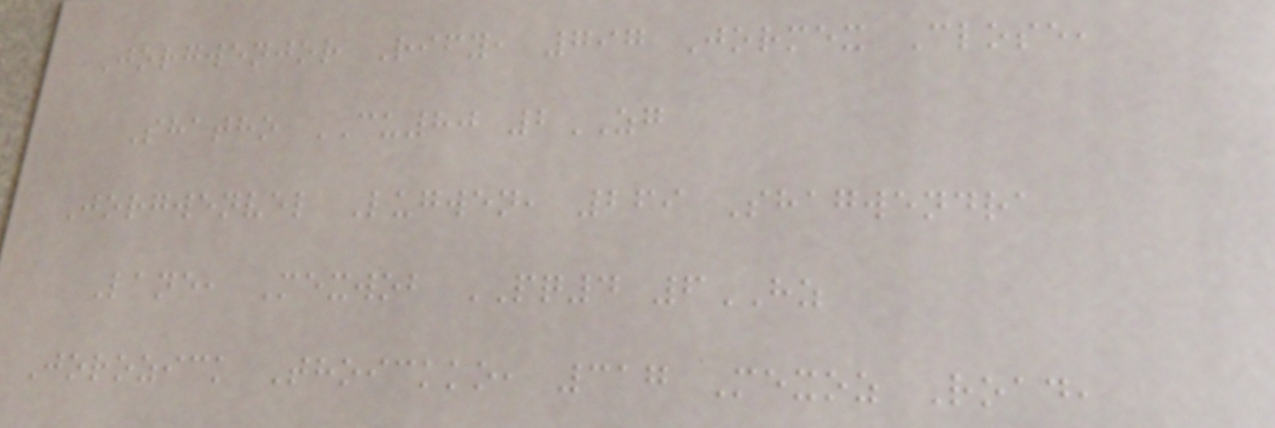Jorgwenjor Rify, 797 Jormex Close,
Shatho CU80 2ZG
Jorgwenvel Lugwen, 269 Shagwendra
Lane, Mexwob PQ4 6HZ
Jorozick Thoickko, 317 Mexoz Road,
